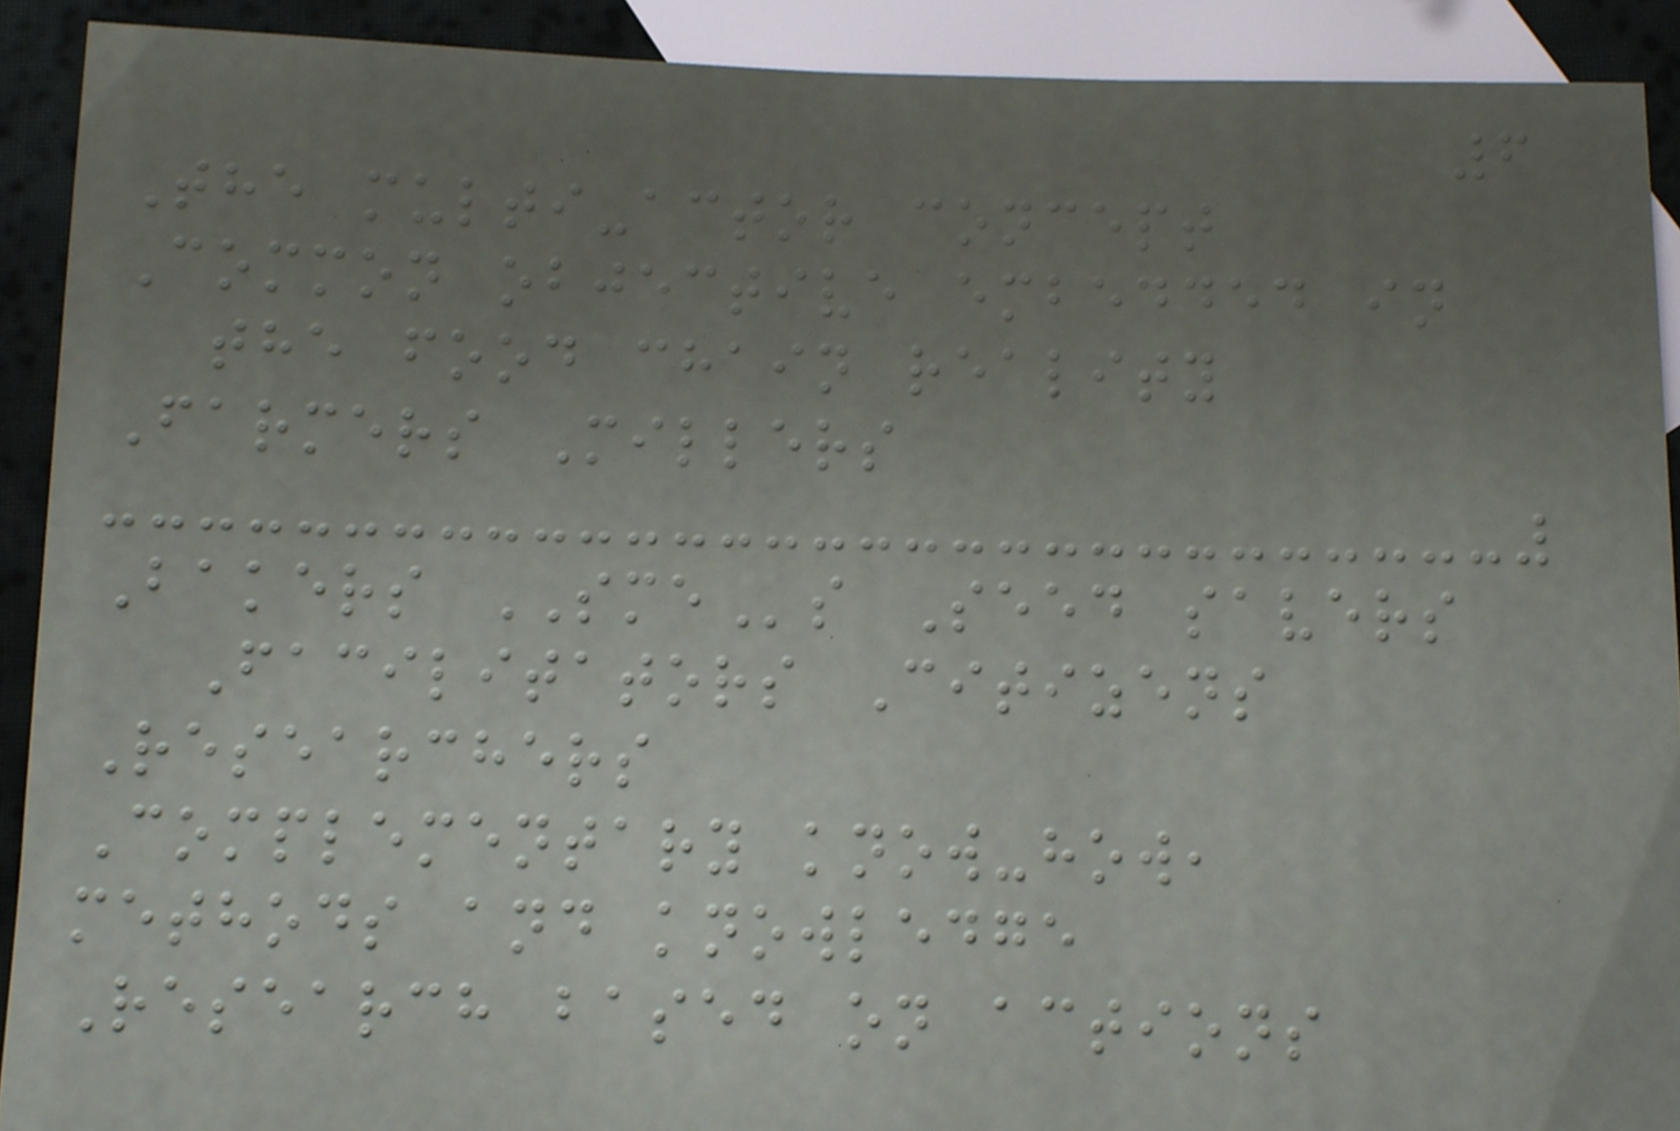6
The multi-actor concept
Common objective embedded in
the food chain reality
Farmers Millers
Bakers SMEs Seed savers
Facilitators Citizens
Researchers
Complementary know-how,
methods and knowledge
Research based on actions
